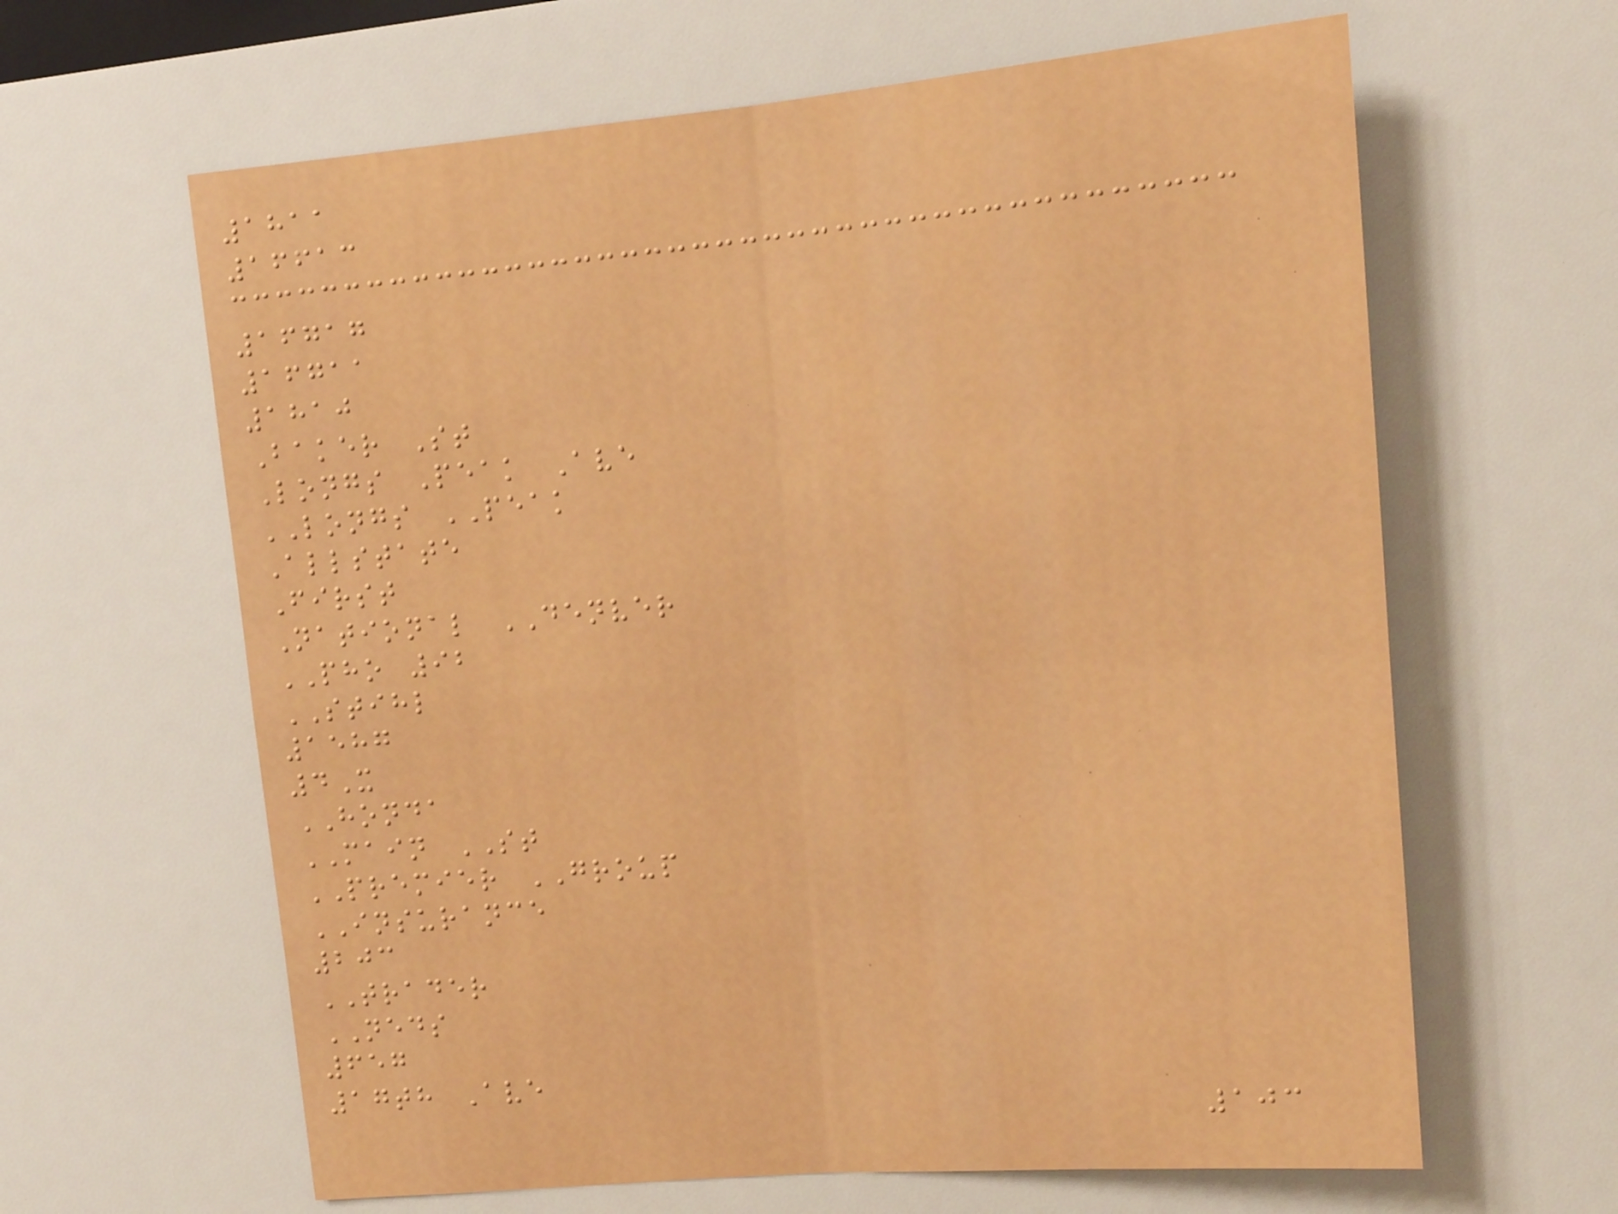1811
16613
16717
16711
1810
Baker St
Longs Peak Ave
LONGS PEAK
Allstate
First
National DENVER
PHO 92
STIHL
1587
4X
HONDA
MAIN ST
PREMIER GROUP
INSURANCE
203
TRADER
NEDS
657
17th Ave
103
